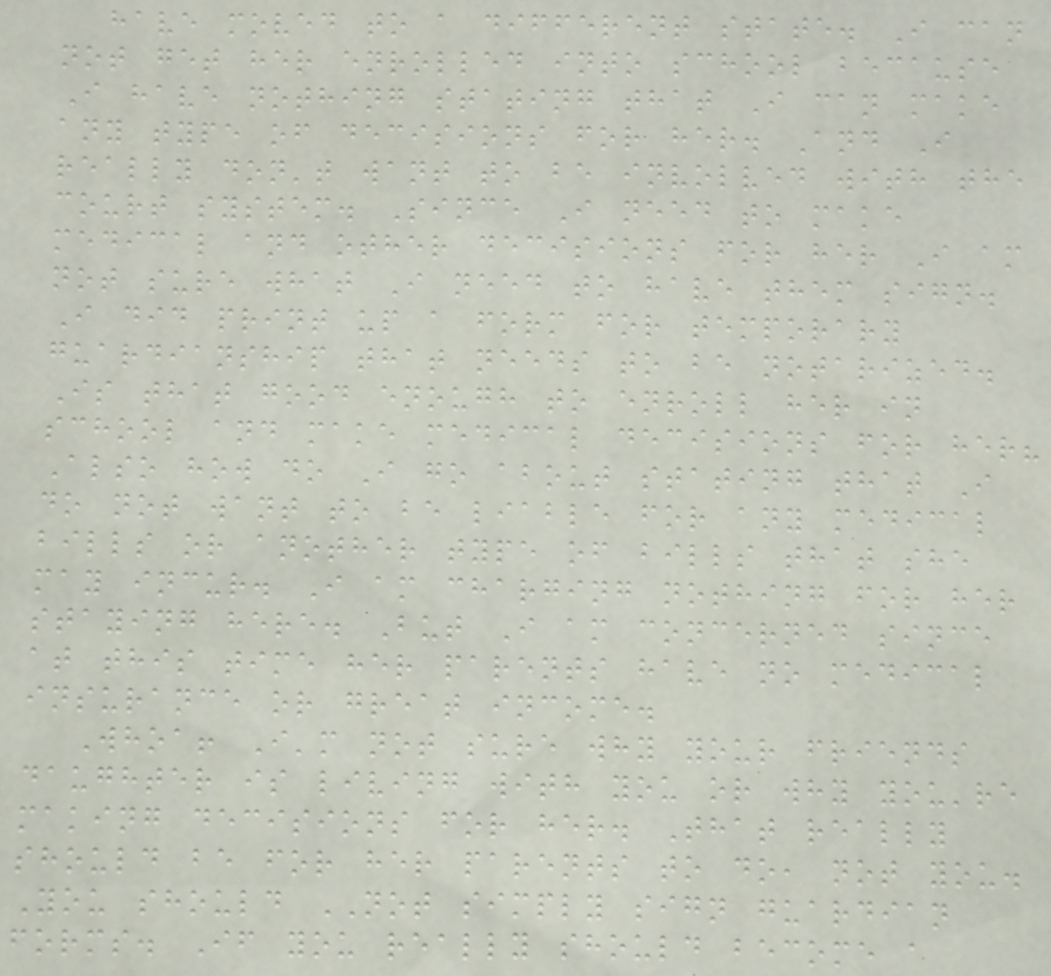have moved to a different state. I can
not get her enrolled into school because
I have nothing stating that I can make
any type of decisions for her. And I
really don't want to be involved with the
court system. Since I need to make
medical and other decisions for her I am
not sure what I need to have them sign.
I did print up a form for temporary
guardianship that needs to be notarized.
Is that good enough to enroll her in
school and make medical decisions for her?
Also how do I go about stating that I
do not want to be liable for any medical
bills or another type of bills that she
may incur. I am charging nothing for her
staying here. But I am concerned since
at this time her parents have no medical
insurance or great income.
Whoa! I'm not sure why your friends
daughter is living with you or why you're
making decisions for her. That really
should be for her parents to do, not you.
You should NOT simply sign guardian
forms. If you really should become a
